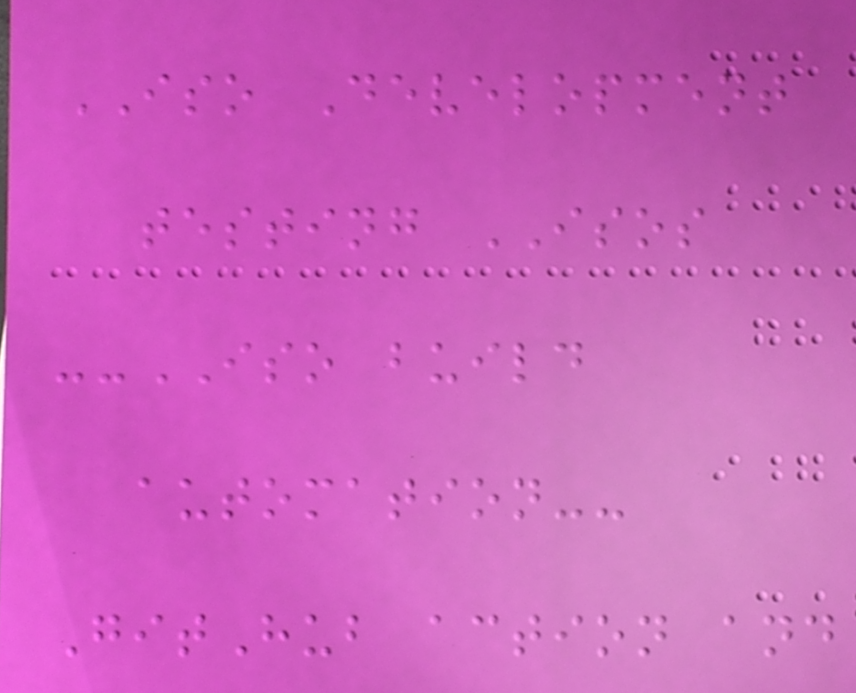ISO Development
testing ISOS
--ISO build
automation--
GitHub action and
